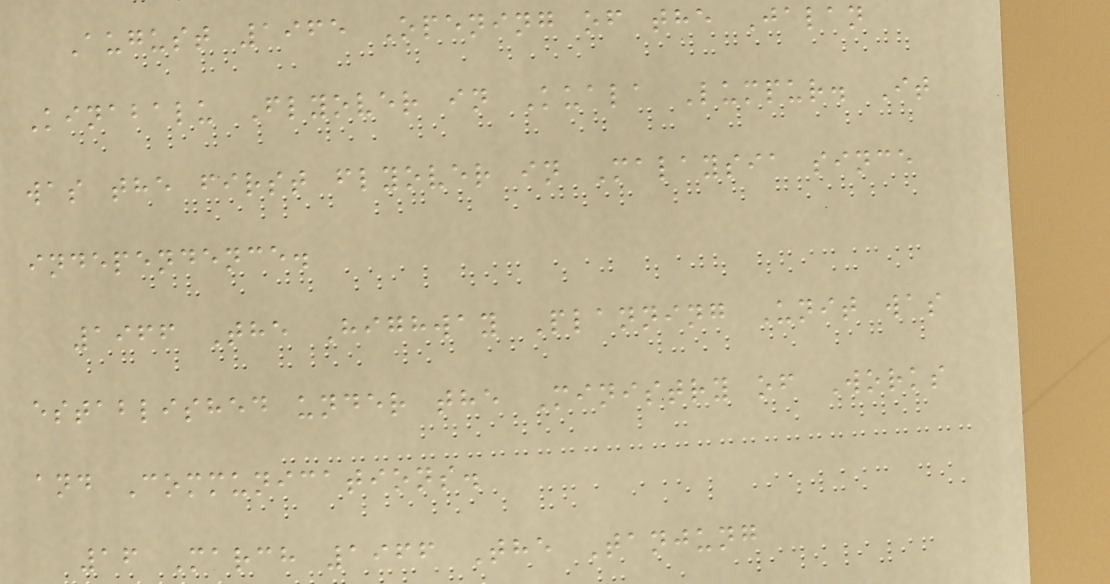August 1965 Opening of the Jalan
Kinabalu Flyover in Kuala Lumpur. It
was the first flyover in Malaysia since
independence.
1966 The Highway Planning Unit was
established under the Ministry of Works
and Communications.
16 March 1966 The Tanjung
